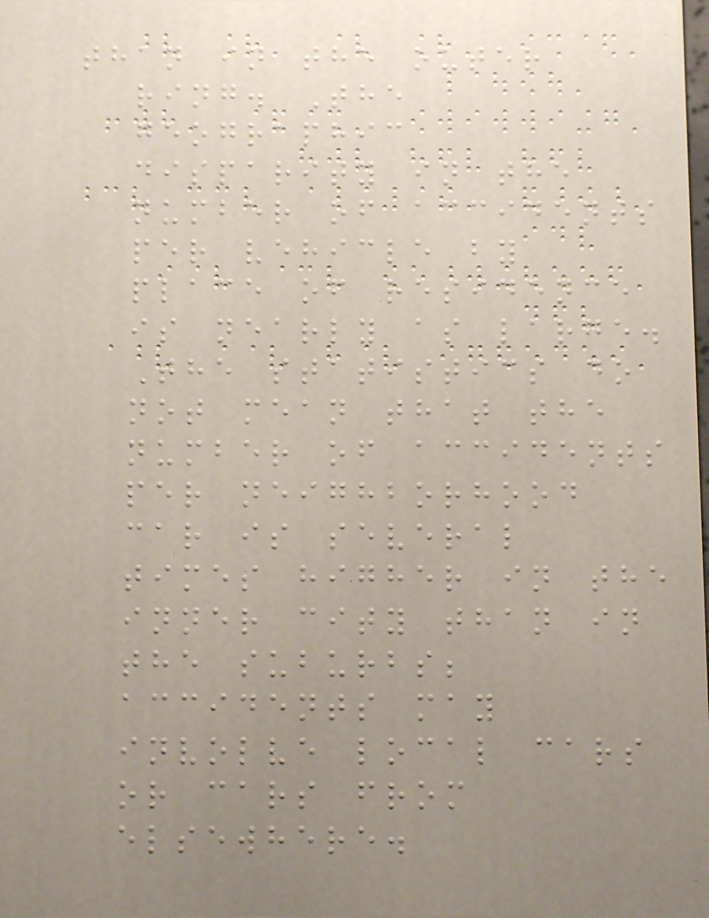than in the outer
ring. The
geographic
disparity in the
number of accidents
per vehicle by
place of residence
is nearly as large.
The statistics do
not mean that the
number of accidents
per neighborhood
car is several
times higher in the
inner city than in
the suburbs;
accidents may
involve local cars
or cars from
elsewhere.
